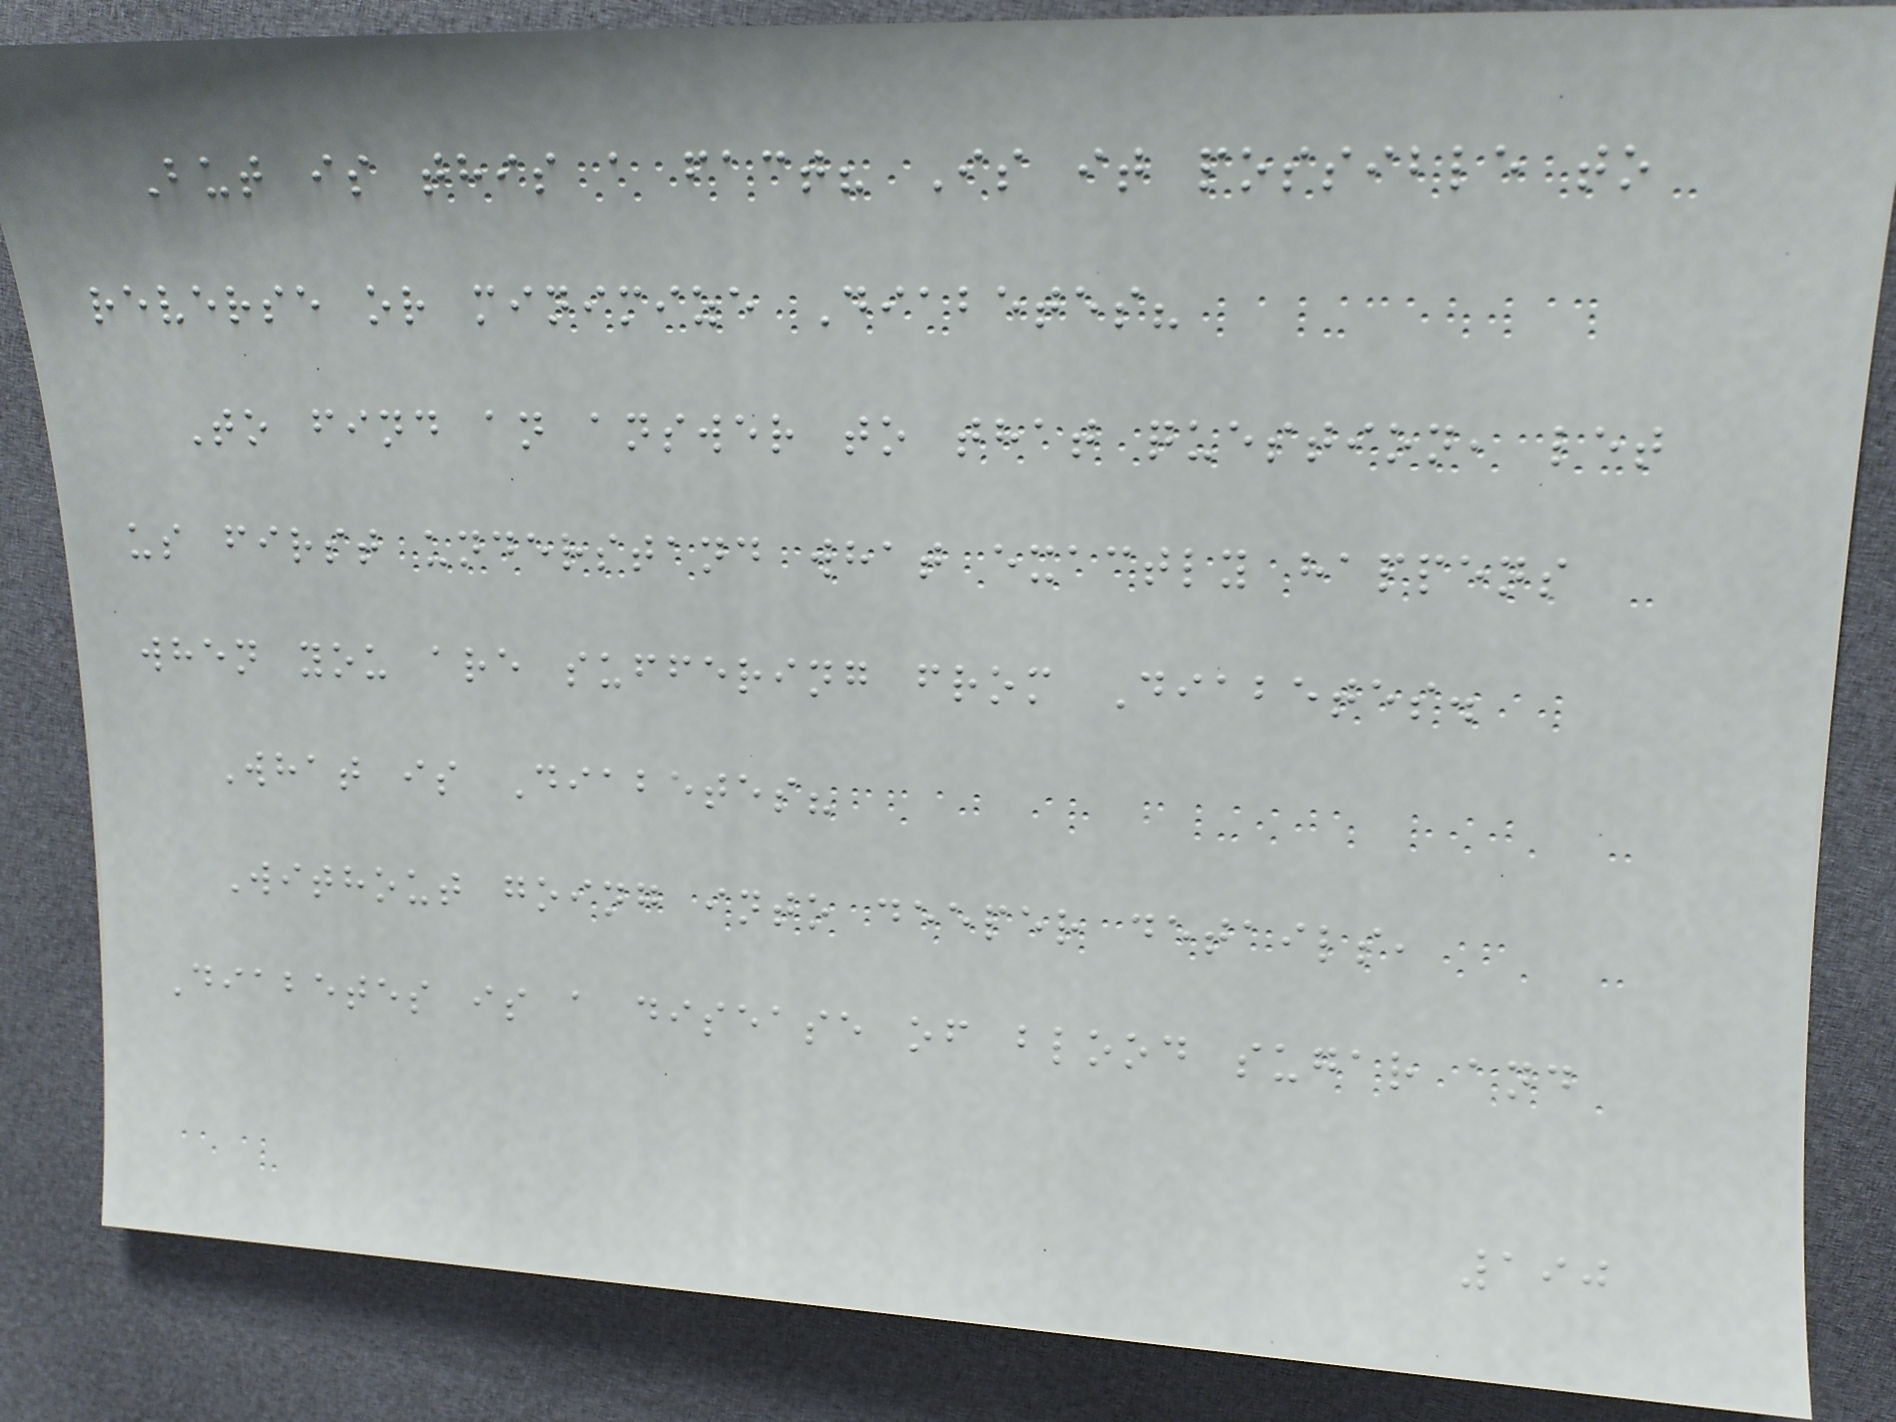But is this a fact? Is it possible to
reverse or minimize Diabetes?
To find an answer to that question, let
us first understand what exactly happens
when you are suffering from Diabetes.
What is Diabetes?
Without going into deeper details,
Diabetes is a disease of blood sugar and
190
